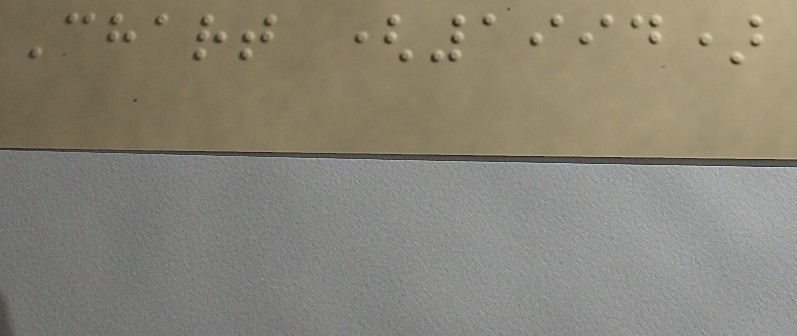Chart (1994)
